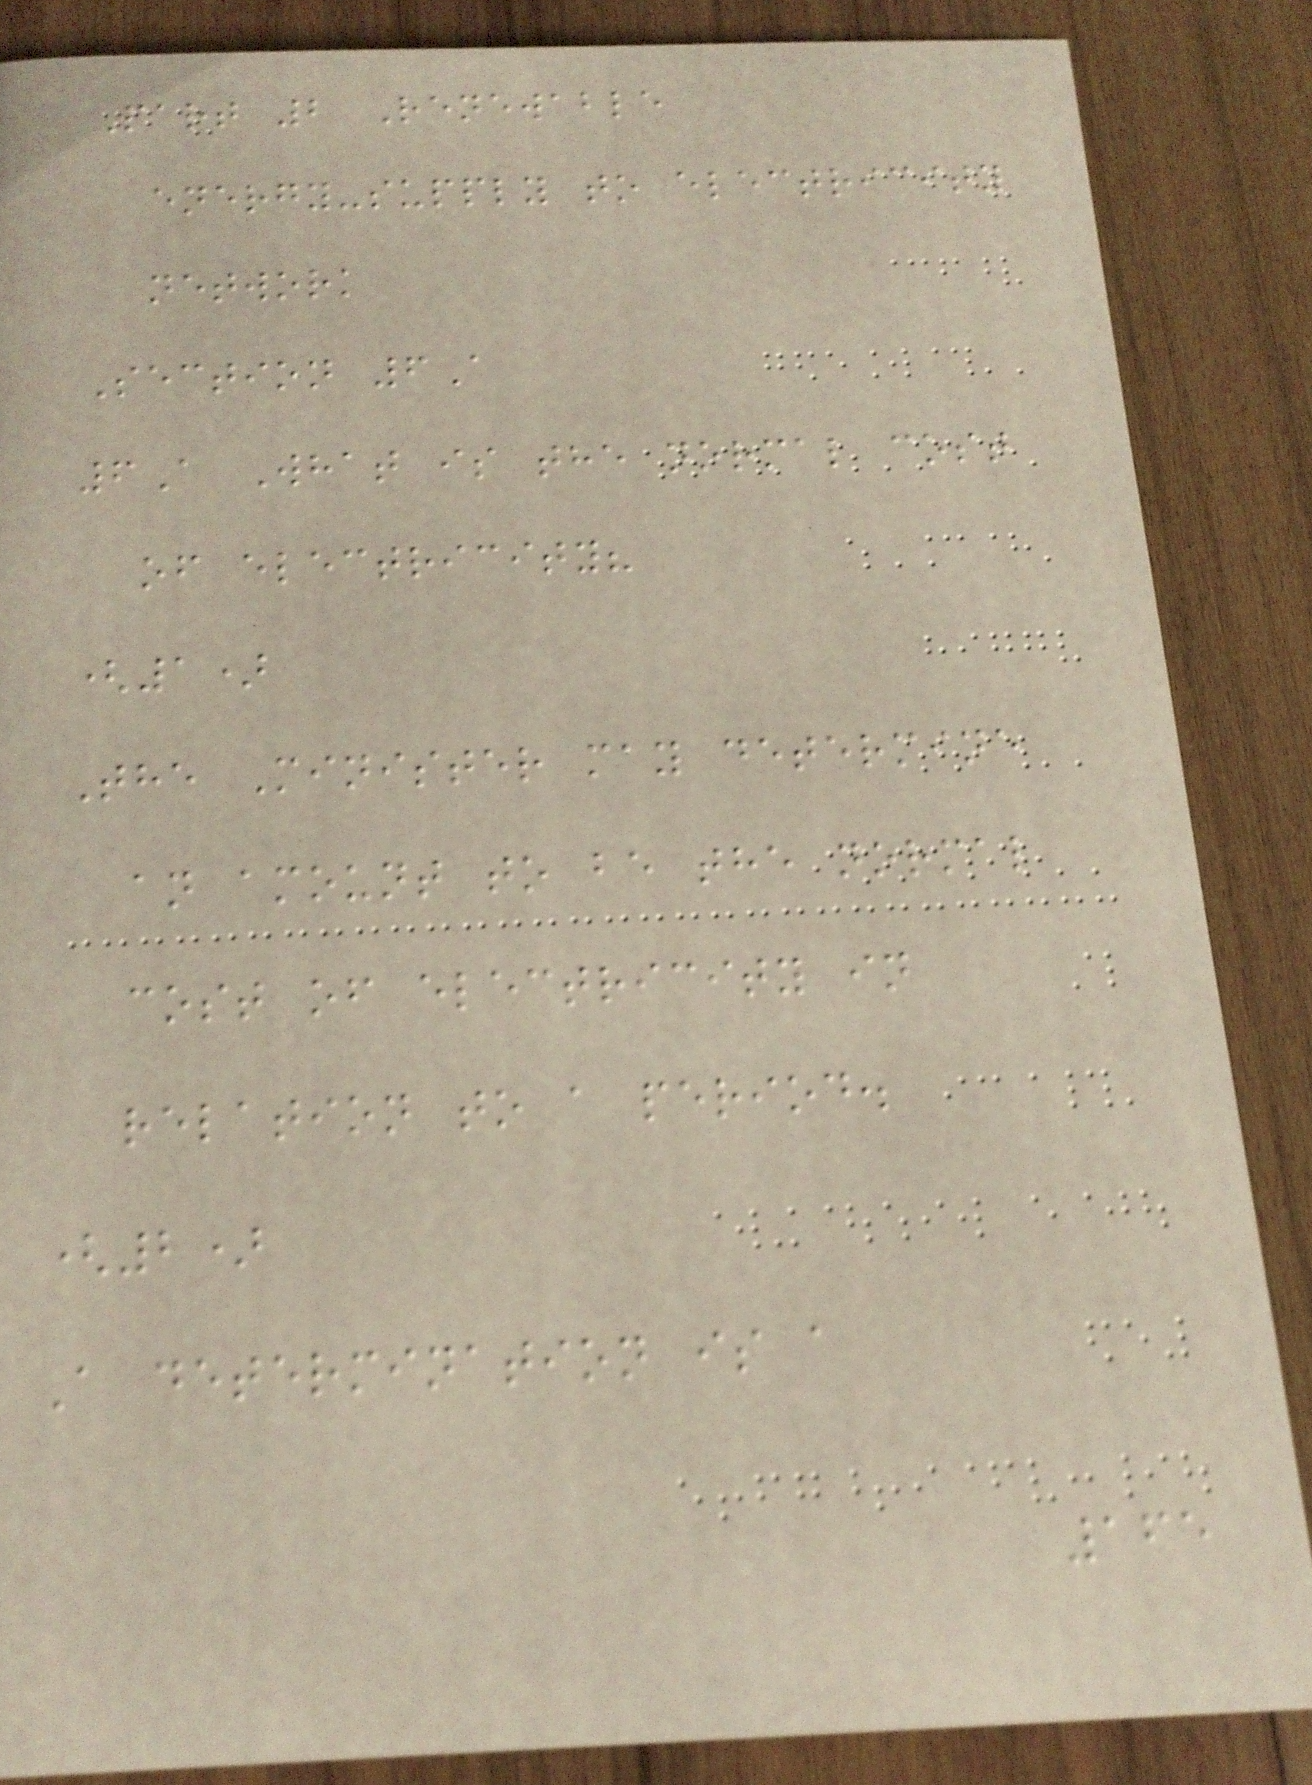Part 2 Renewable
energy-supply to electricity
network
Section 6A
6A What is the normal cost
of electricity?
(1)
The Minister may determine
an amount to be the normal
cost of electricity in
relation to a period.
(2)
A determination is a
165
